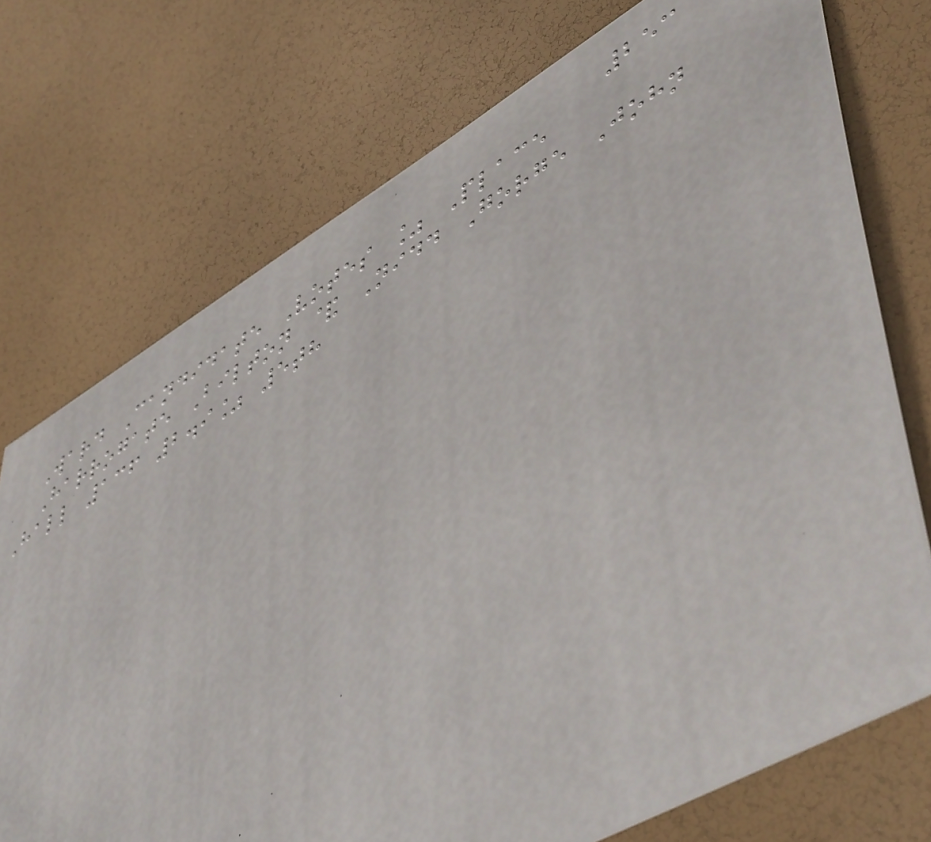253
Ward Candidate Votes % Place
Harrogate Bilton & Nidd Gorge John
Hall 136 2.9% 5th
